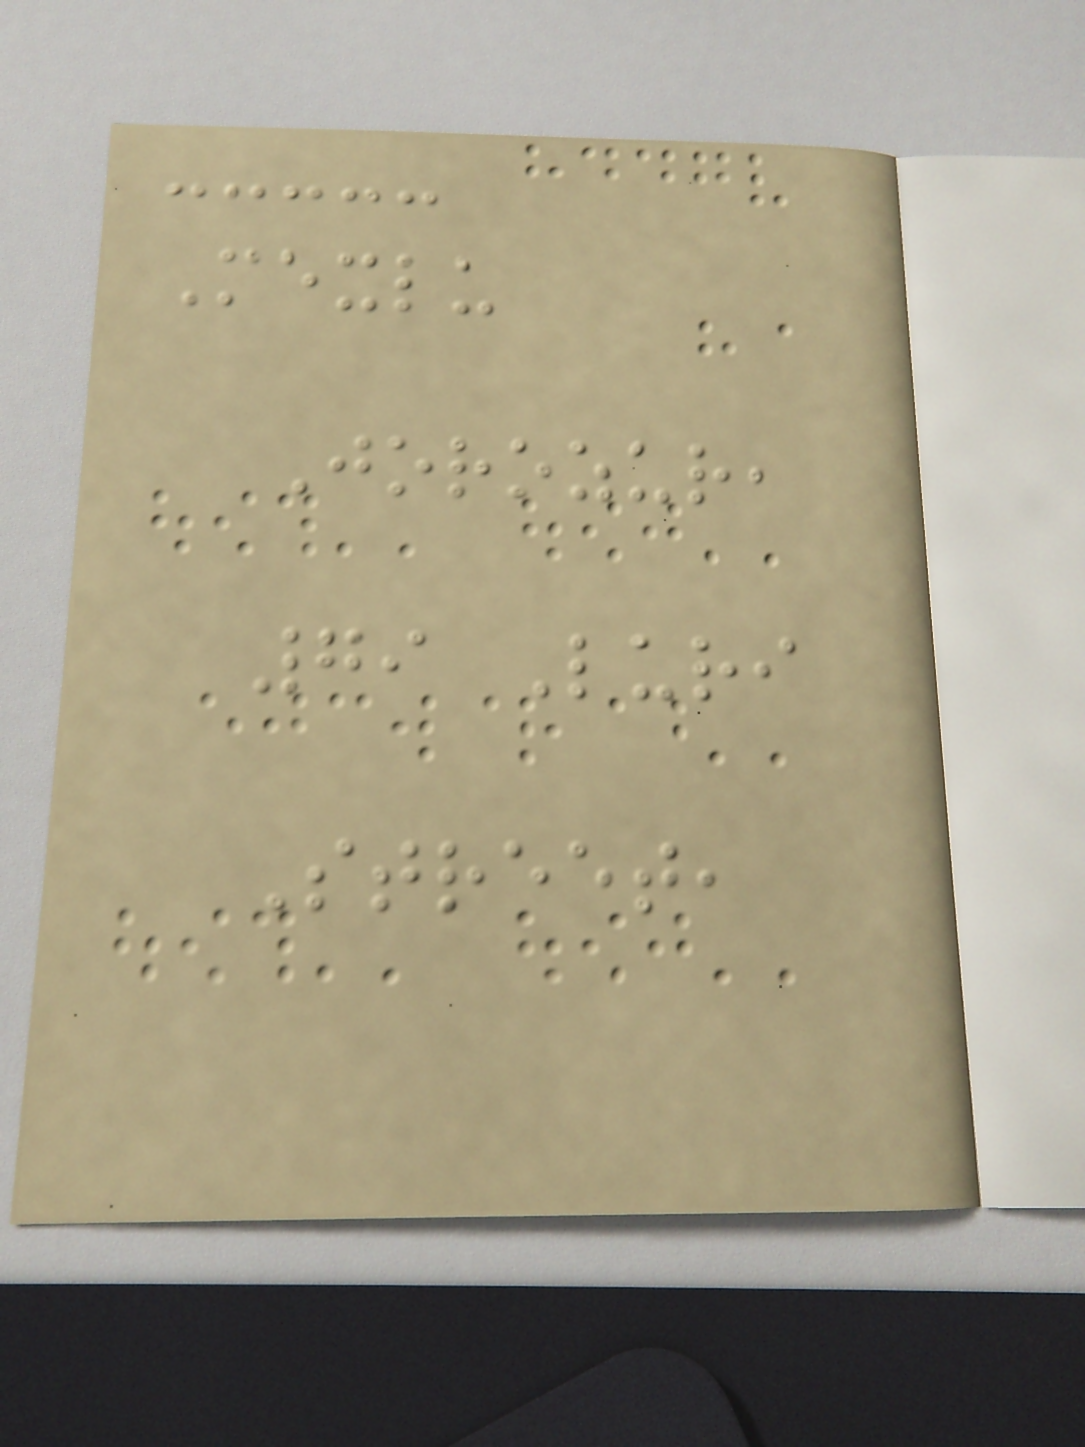Mexlu
Jorozur,
79 Luri
Street,
